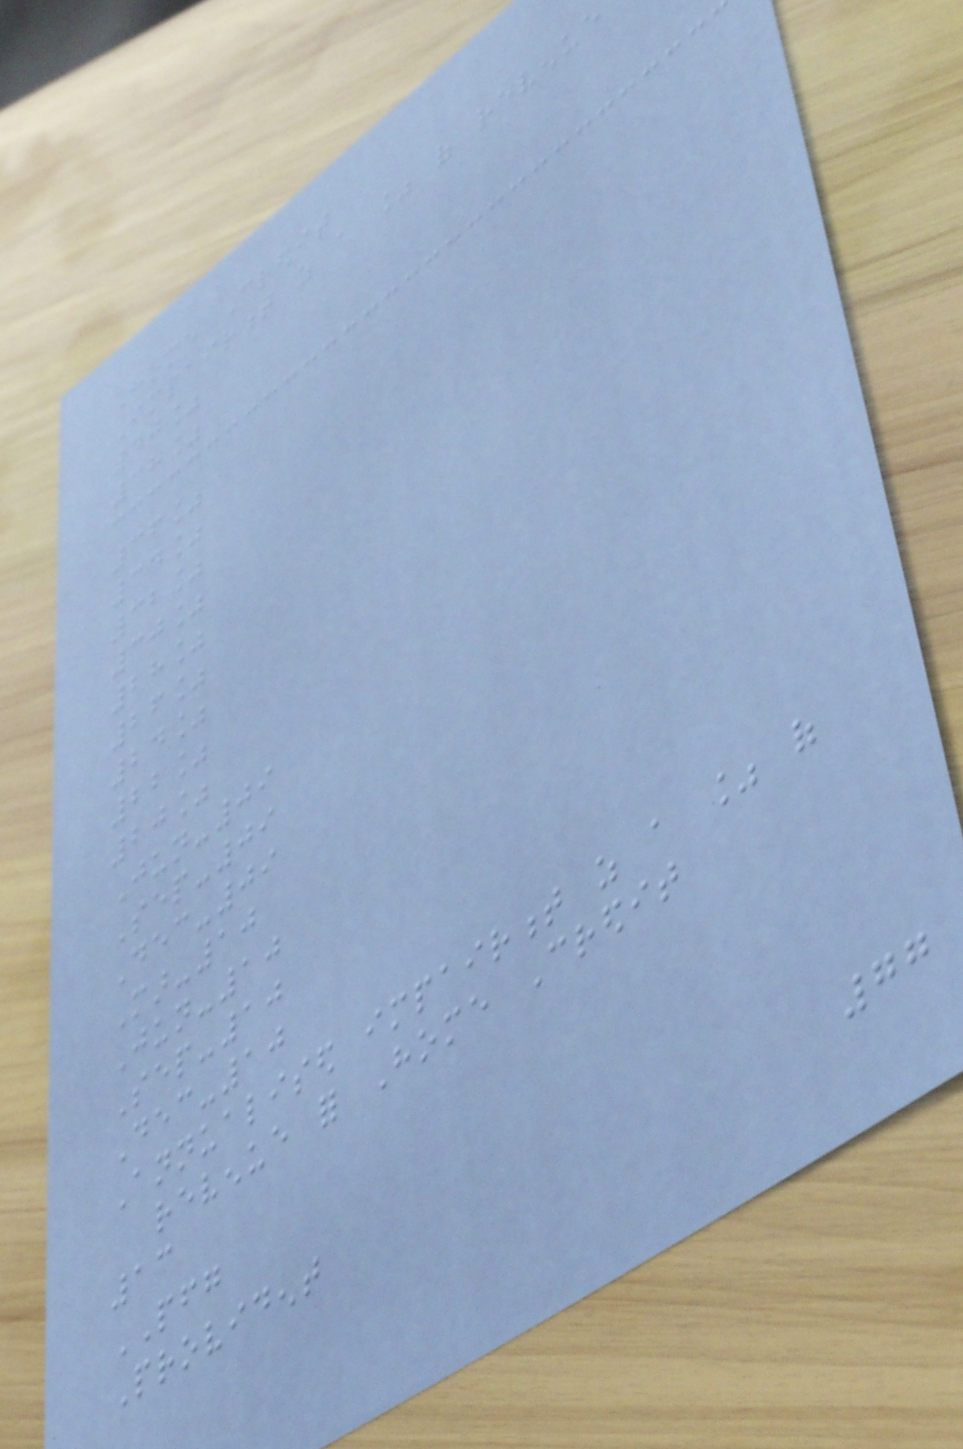Home Credit
Impairment as a % of revenue
40%
38%
36%
34%
32%
30%
28%
26%
24%
22%
20%
Jun-09
Sep-09
Dec-09
Mar-10
Jun-10
Sep-10
Dec-10
Annualised impairment as a % of
revenue for Home Credit
13
PFG
Provident
77
